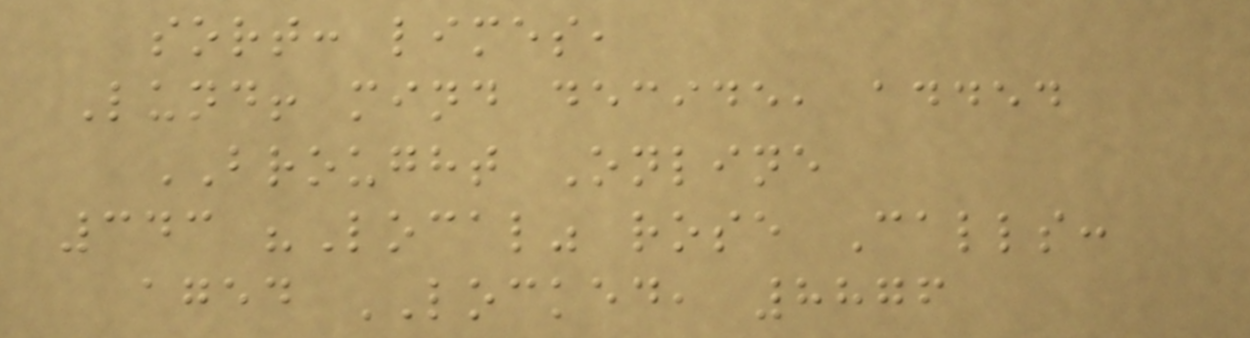sort: limes,
Lund! mind decide, added
BROUGHT Online
343 "Local" rose Calls:
aged LOCKED, 8876
